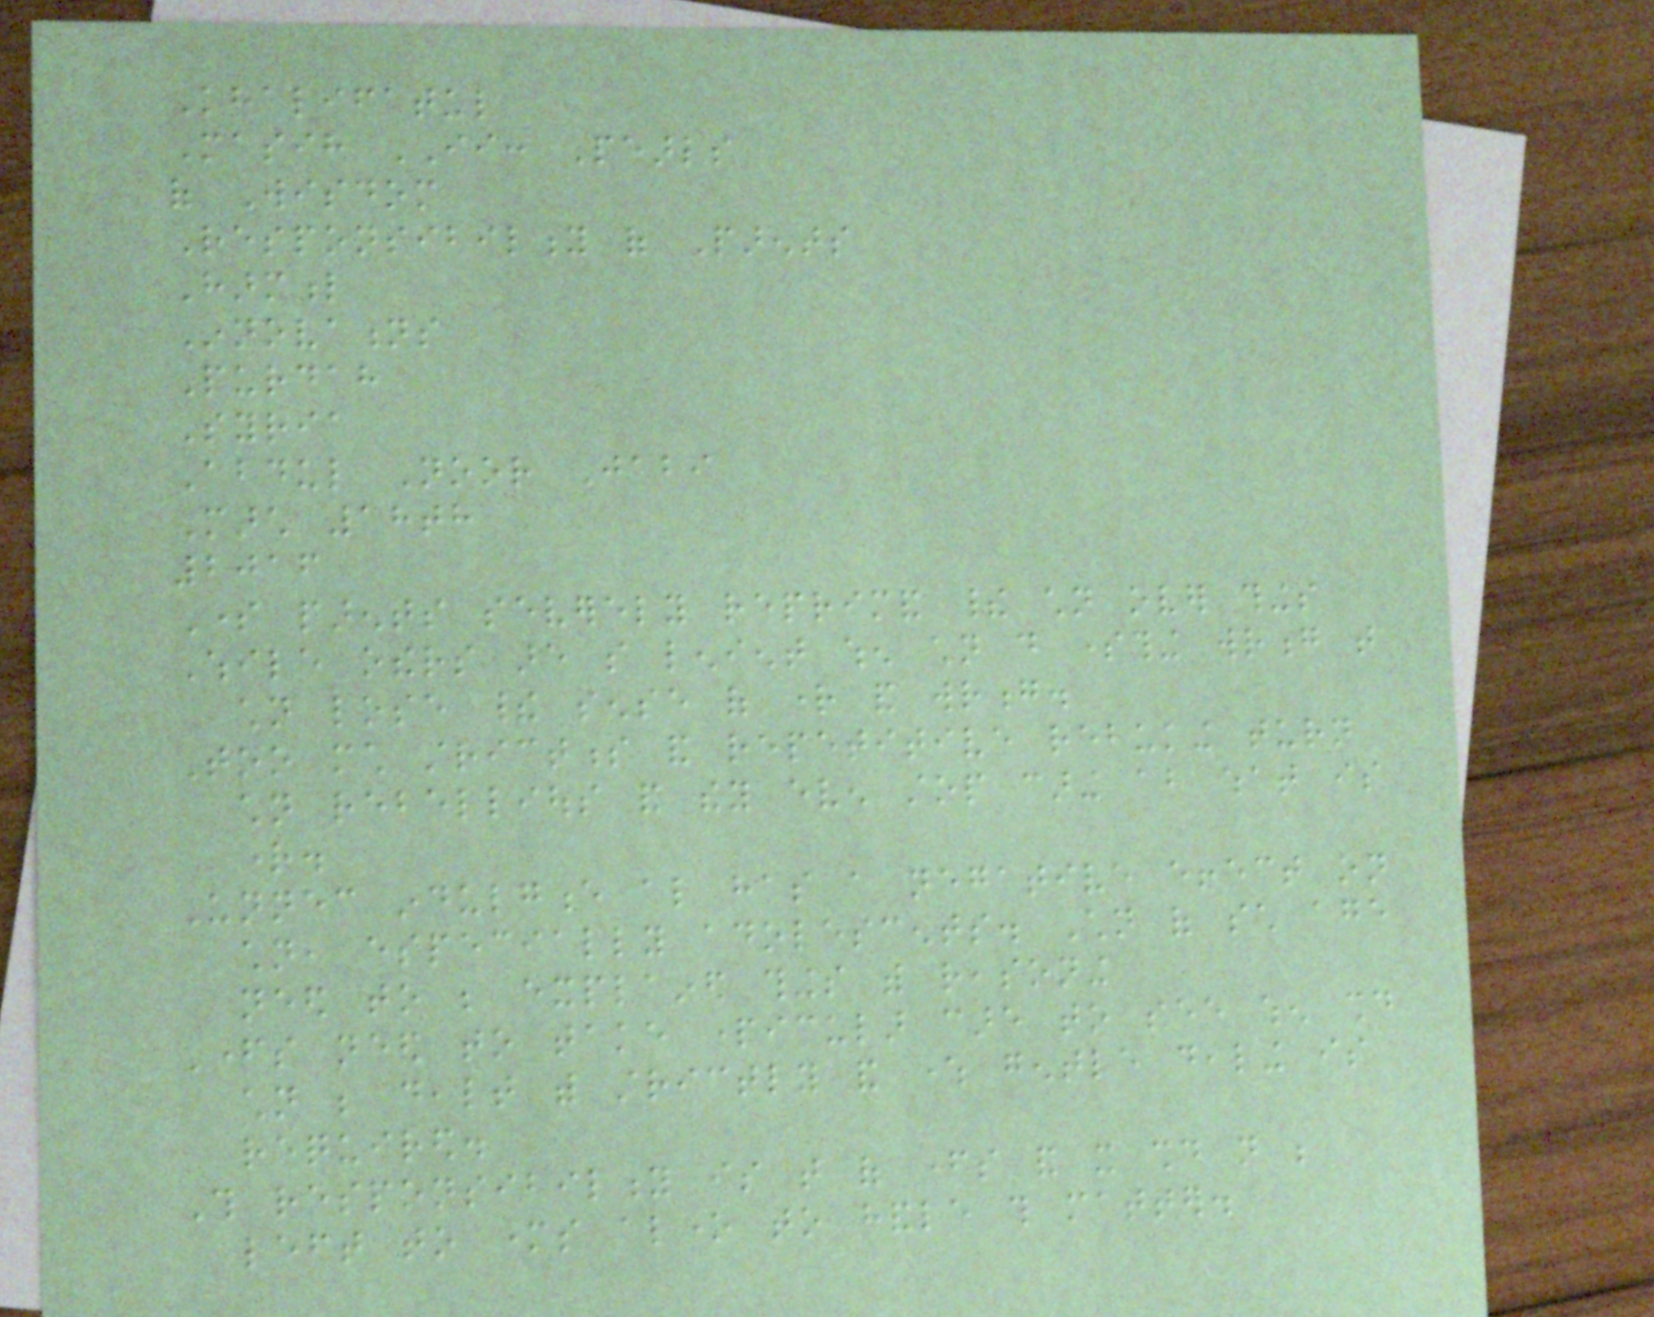Khalifatul
Masih II: Pearls
of Wisdom
Responsibility of Parents
Harmful
Innovations
Purdah
Syria
Abdul Noor Jabi
March 18th
2016
Some parents severely reprimand their children over things
While others are so lenient when children do something wrong that
children lose their sense of right and wrong.
Too much strictness and repetitive rebuking turn
children rebellious and they even stop caring about what is
right.
Unnecessary indulgence also has a negative effect on
children, especially adolescents. Children of such age
need to be explained things with reasoning
Fathers need to take particular care to see when should
children be dealt with strictly and where gentle dealing is
required.
This responsibility is that of fathers and it should not be
left to mothers alone to handle this matter.
